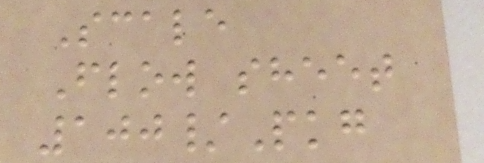Scale
Flow sheet
100/Pkg
